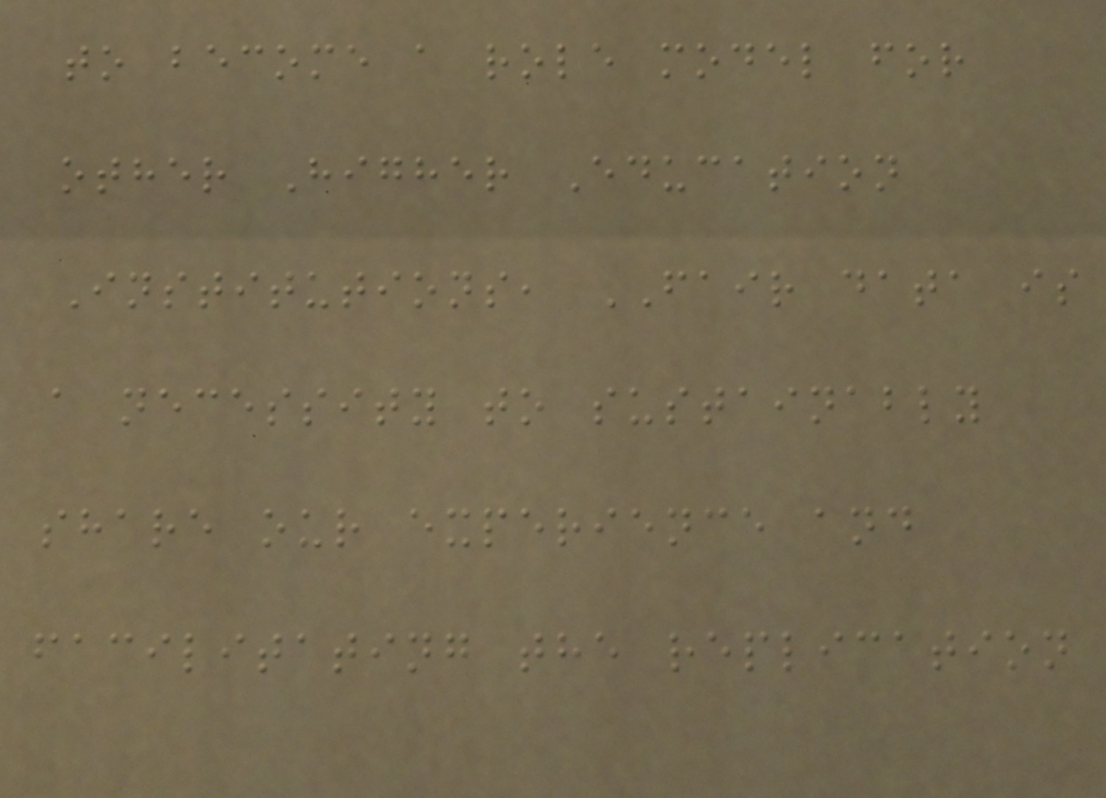to become a role model for
other Higher Education
Institutions, FAIR data is
a necessity to sustainably
share our experience and
facilitating the replication
